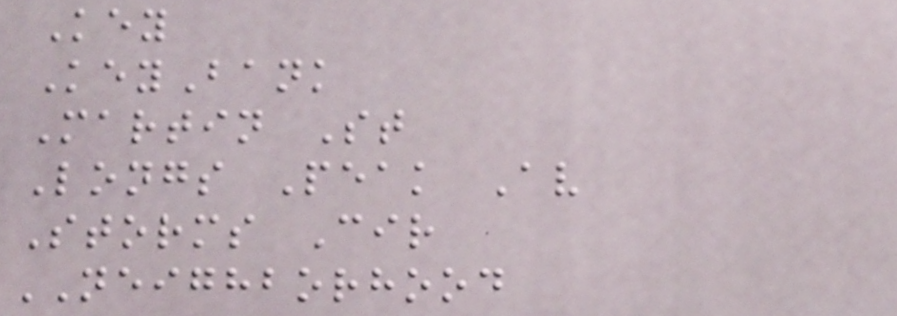Key
KeyBank
Martin St
Longs Peak Av
Storms Cir
NEIGHBORHOOD
